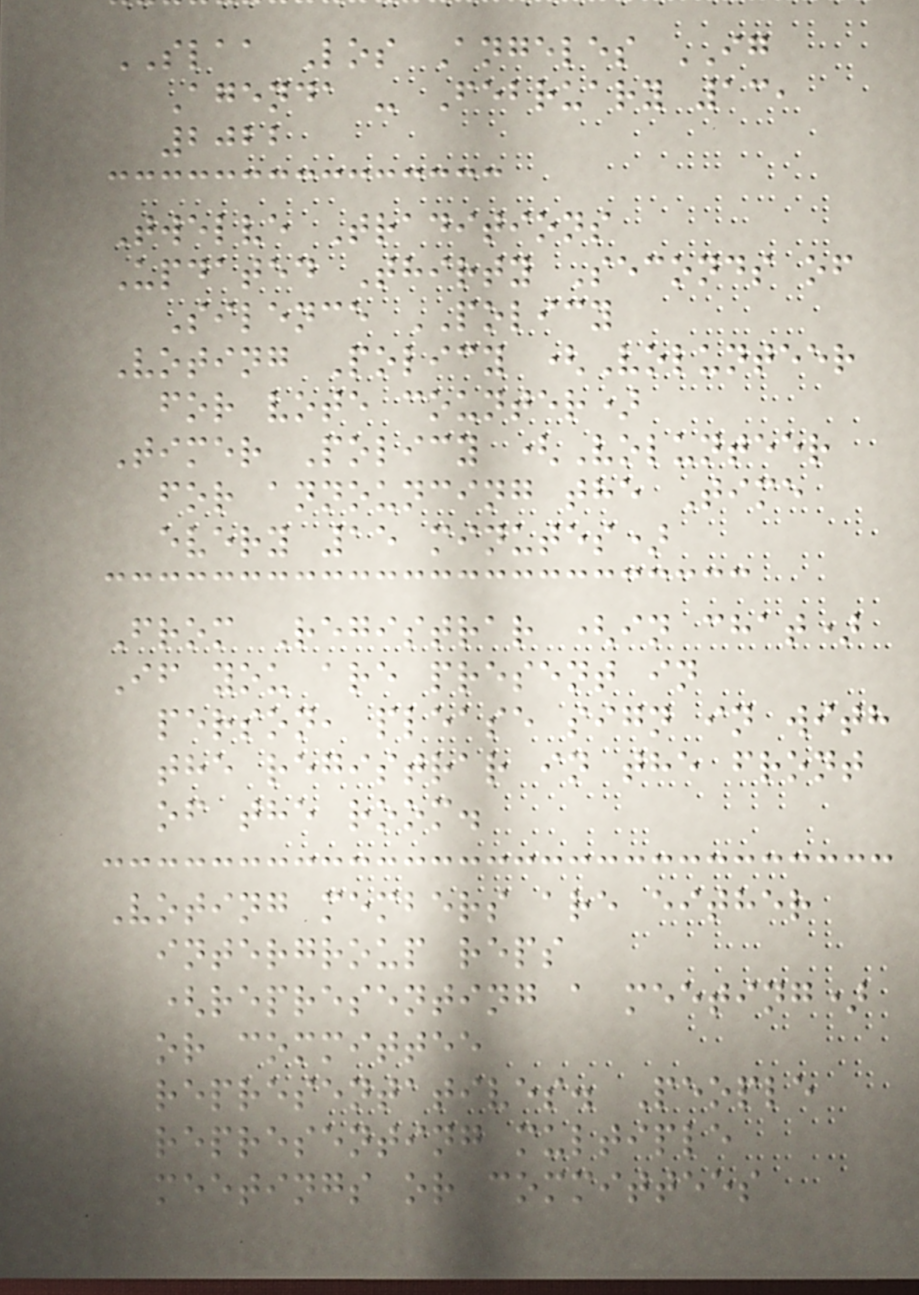SLAA Los Angeles IG
Agenda - February 13,
2022
Twelve Traditions
Updated Thirty Seconds of
Silence POLICY
Voting Policy (Volunteer
for vote counter)
Timer Policy (Volunteer
for announcing the Time
every 15 minutes)
From Registrar (in chat)
If you are present in
person, please sign in with
the registrar in the front
of the room.
Voting members are either
intergroup reps
(representing a meeting)
or committee
representatives. People
representing multiple
meetings or committees
